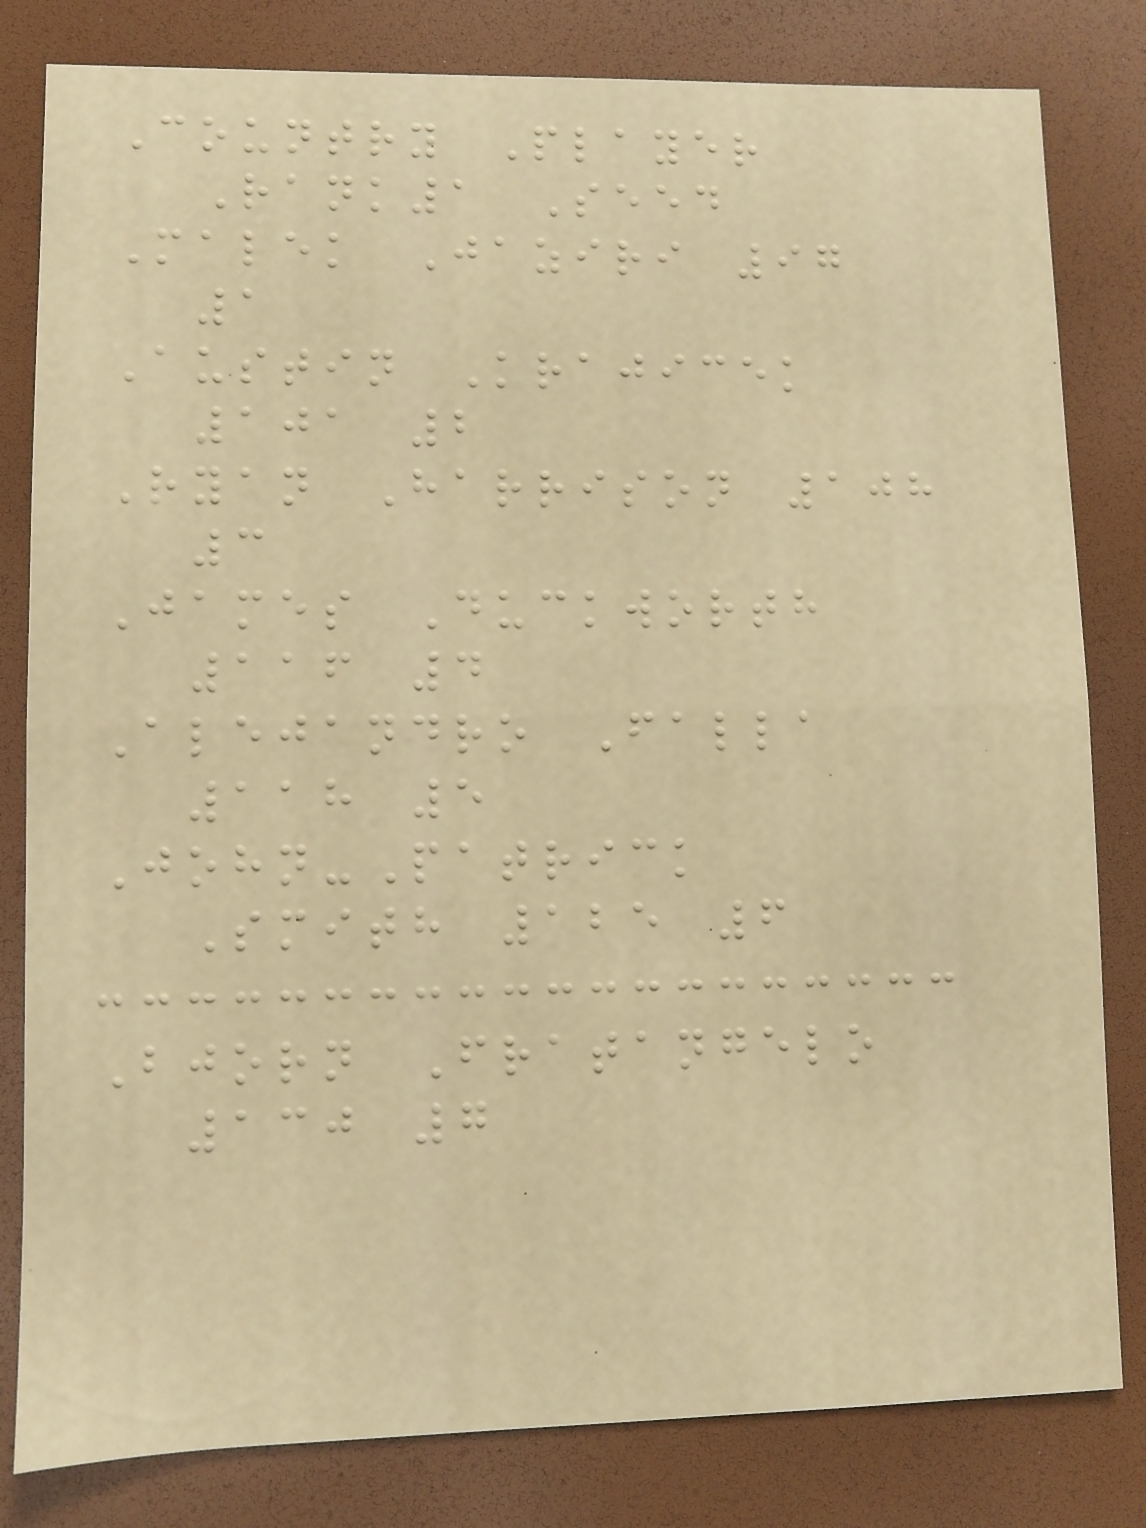Country Player
Rank1 Seed
Malek Jaziri 97
1
Austin Krajicek
101 2
Ryan Harrison 108
3
James Duckworth
116 4
Alejandro Falla
118 5
John-Patrick
Smith 125 6
Bjorn Fratangelo
130 7
